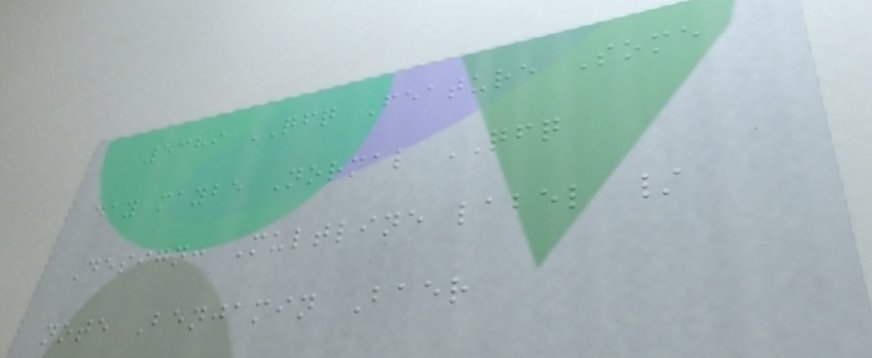5389 QFQ Feature Some
day maybe Normal QFQ
Design: Multline label /
note Benjamin Baer
